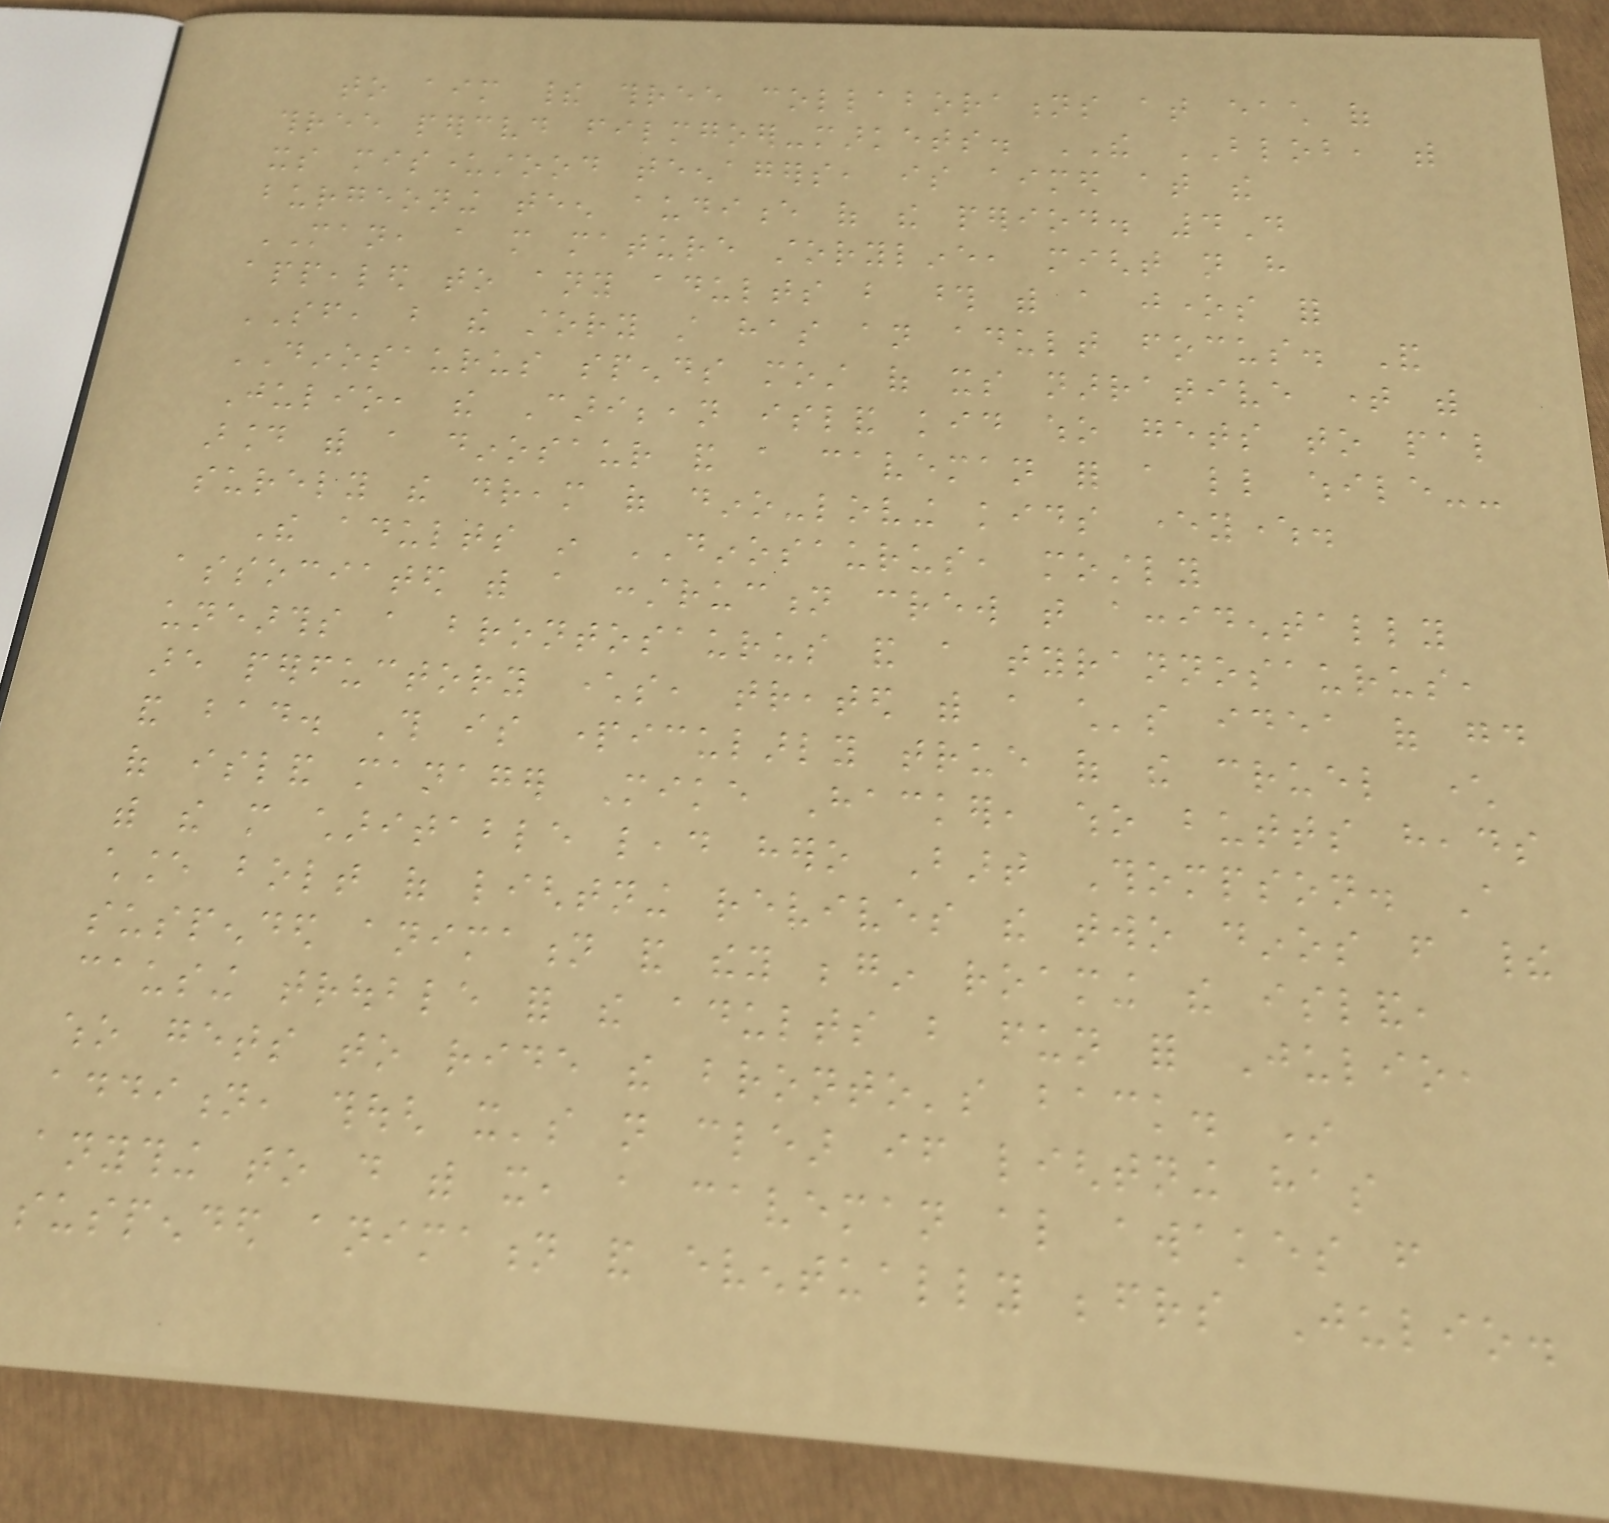to aim their three collaborations at each of
three perceived filmgoer-markets. THE BLOB, with
its misunderstood teenagers, is aimed at the
burgeoning teen audience of the period. 4D
MAN, a more mature storyline, might not have
appealed to any adults but those with a jones for
SF, but the story still has an adult focus. And
DINOSAURUS spends most of its narrative time with
Julio, the Caribbean island kid who gets to pal
around with a dinosaur and a caveman for a little while--
surely the dream of dino-loving kids everywhere.
The adults in DINOSAURUS, mostly
associated with a construction crew that accidentally
unearths a brontosaurus and a tyrannosaurus,
are perfuctory characters, treated with a child's idea of good
and bad. This is particularly true of the cruel character
of island manager Mike Hacker, who butts heads
with the more charitable lead hero Bart Thompson. A
chance bolt of lightning revives the two dinos from their
suspended animation and they begin roaming the island,
causing trouble for the adults but fun for Julio,
who gets to ride the bronto's back. In
addition, though it's not clear if lightning has
anything to do with it, a caveman also awakes from
suspended animation and eventually befriends Julio.
